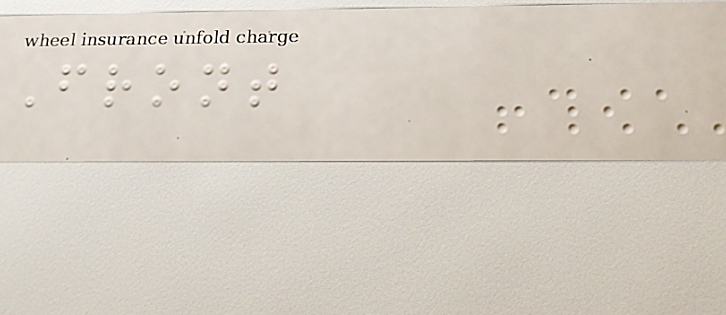Front
